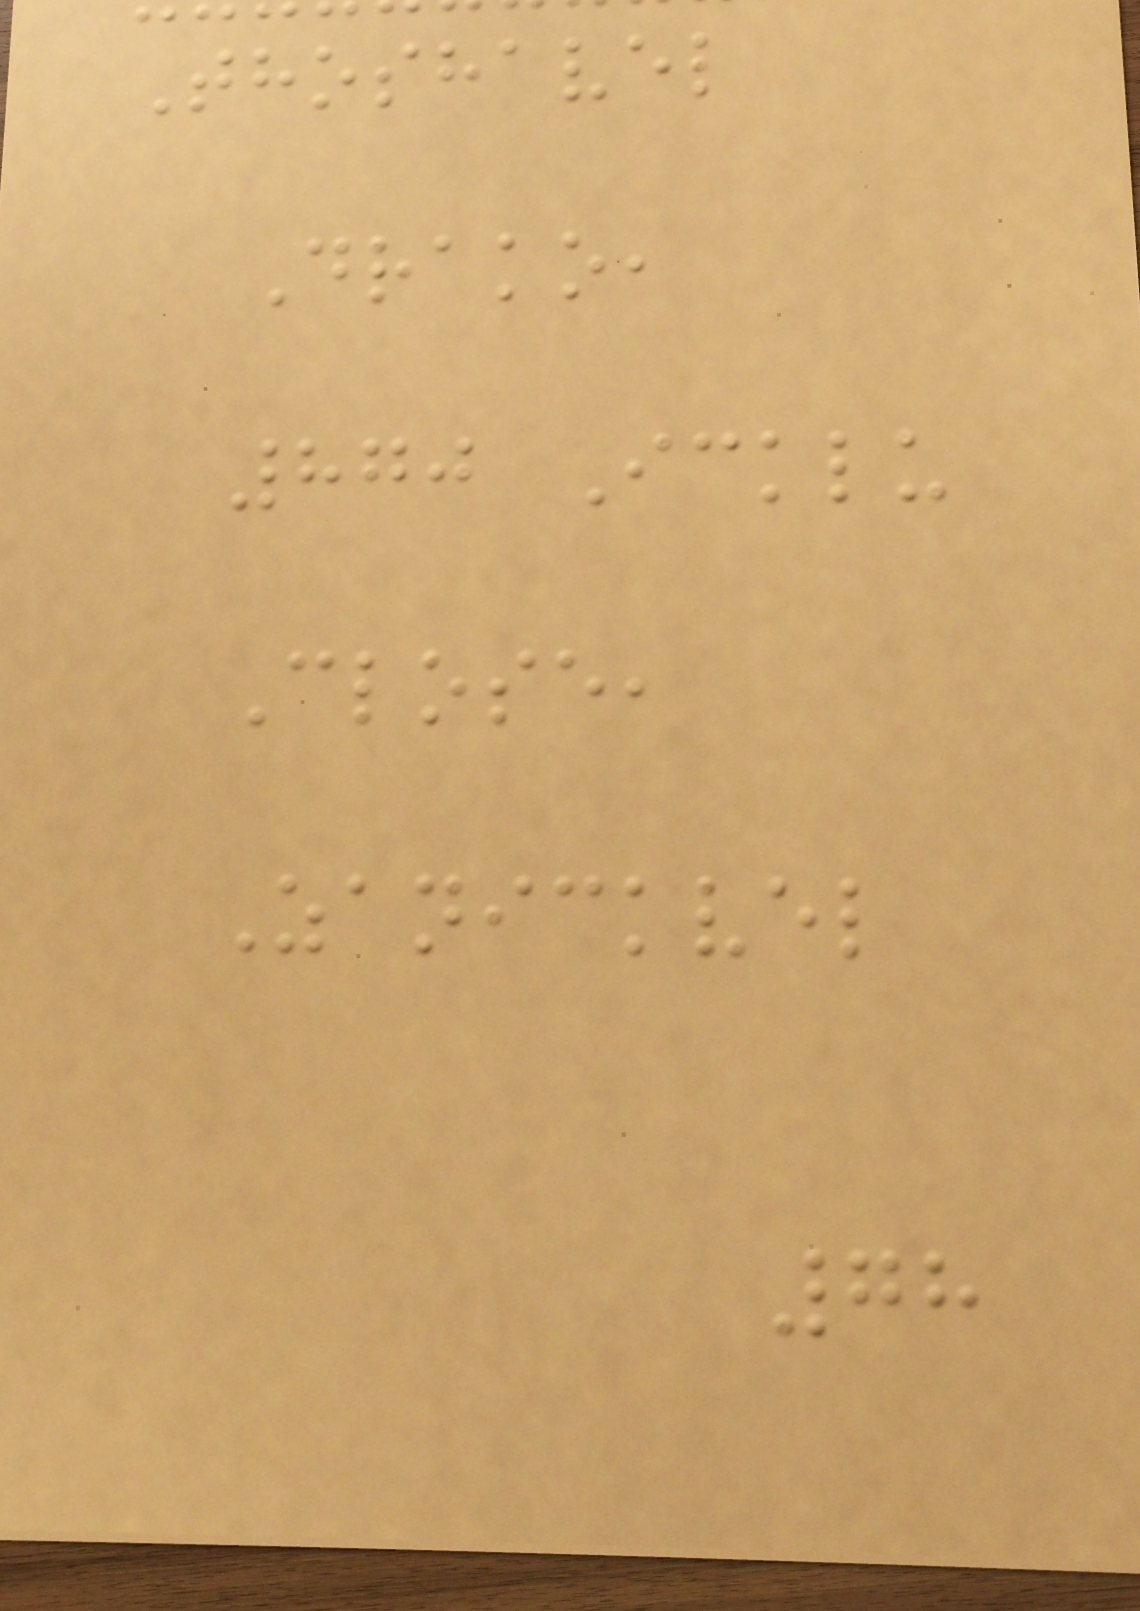Thoshavel
Drako,
870 Icklu
Close,
Zanickvel
78
